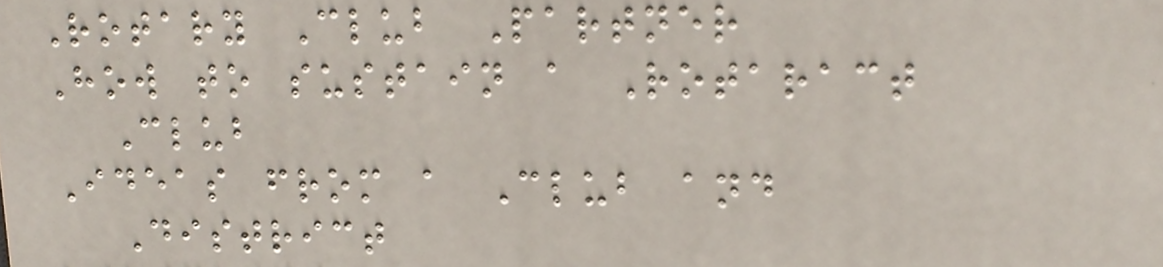Rotary Club Partner
How to sustain a Rotaract
Club
Ideas from a Club and
District
